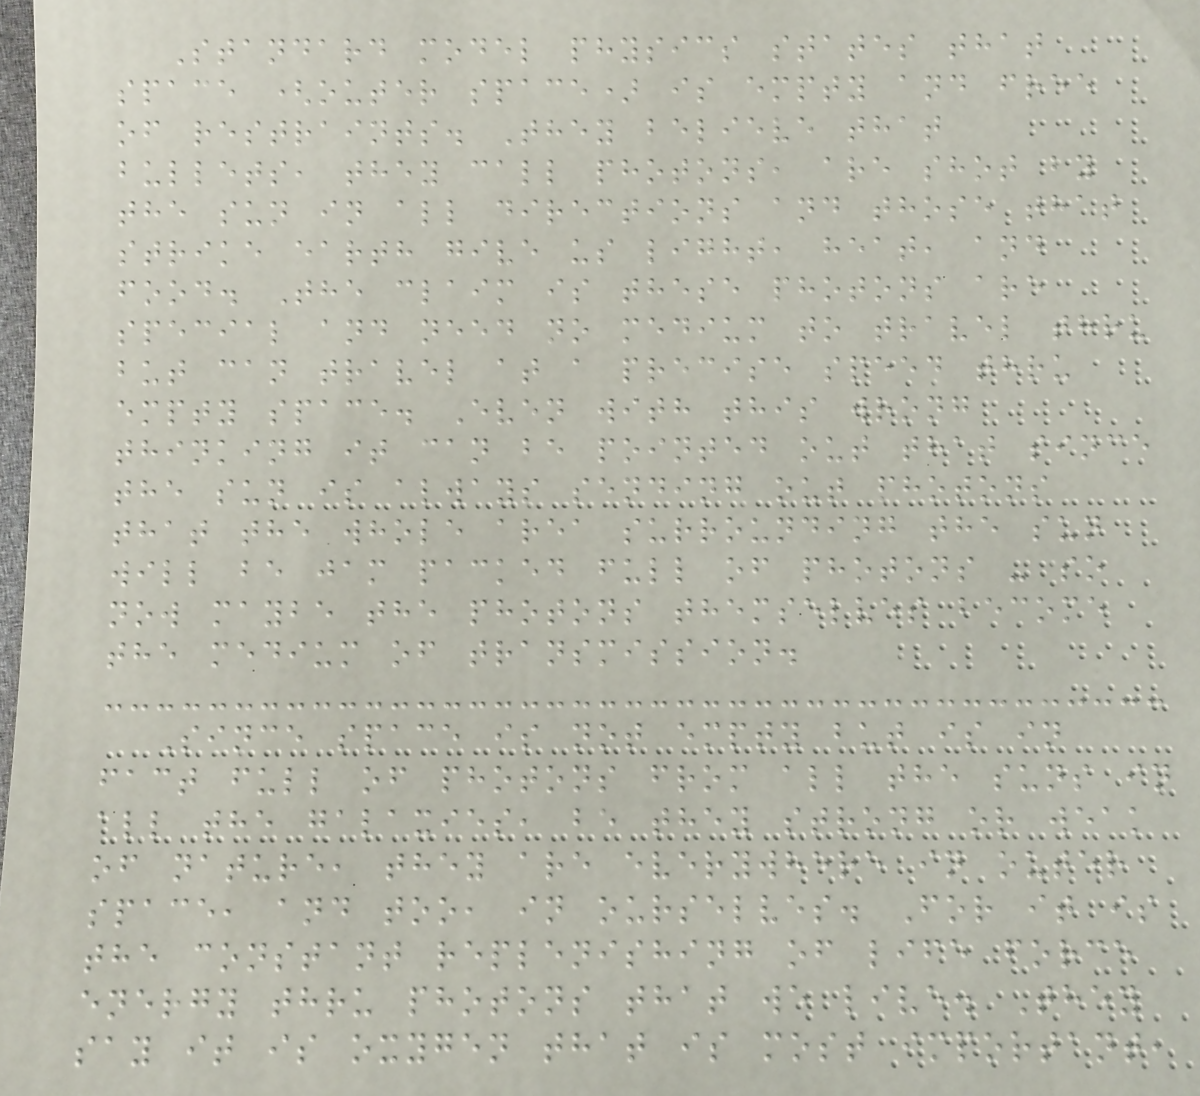Standard model physics states that
space (outer space) is empty and free
of restraints. They believe that
bullets, they call photons, are shot by
the sun in all directions and those that
strike earth give us light, heat, and
food. The claim is these photons are
special and need no medium to travel thru
but can travel at a precise speed thru
empty space. Even with this wrong
thinking it can be pointed out that since
the sun is always sending out photons
that the whole area surrounding the sun
will be jam packed full of photons - so
now maybe the photons themselves become
the medium of transmission.
Since space is not empty but is in
fact full of photons from all the suns in
all the galaxies, be they strong or weak
of nature, they are everywhere in outer
space, and too, in ourselves. For it is
the constant replenishing of life force
energy thru photons that we live. They
say it is oxygen that is most important,
